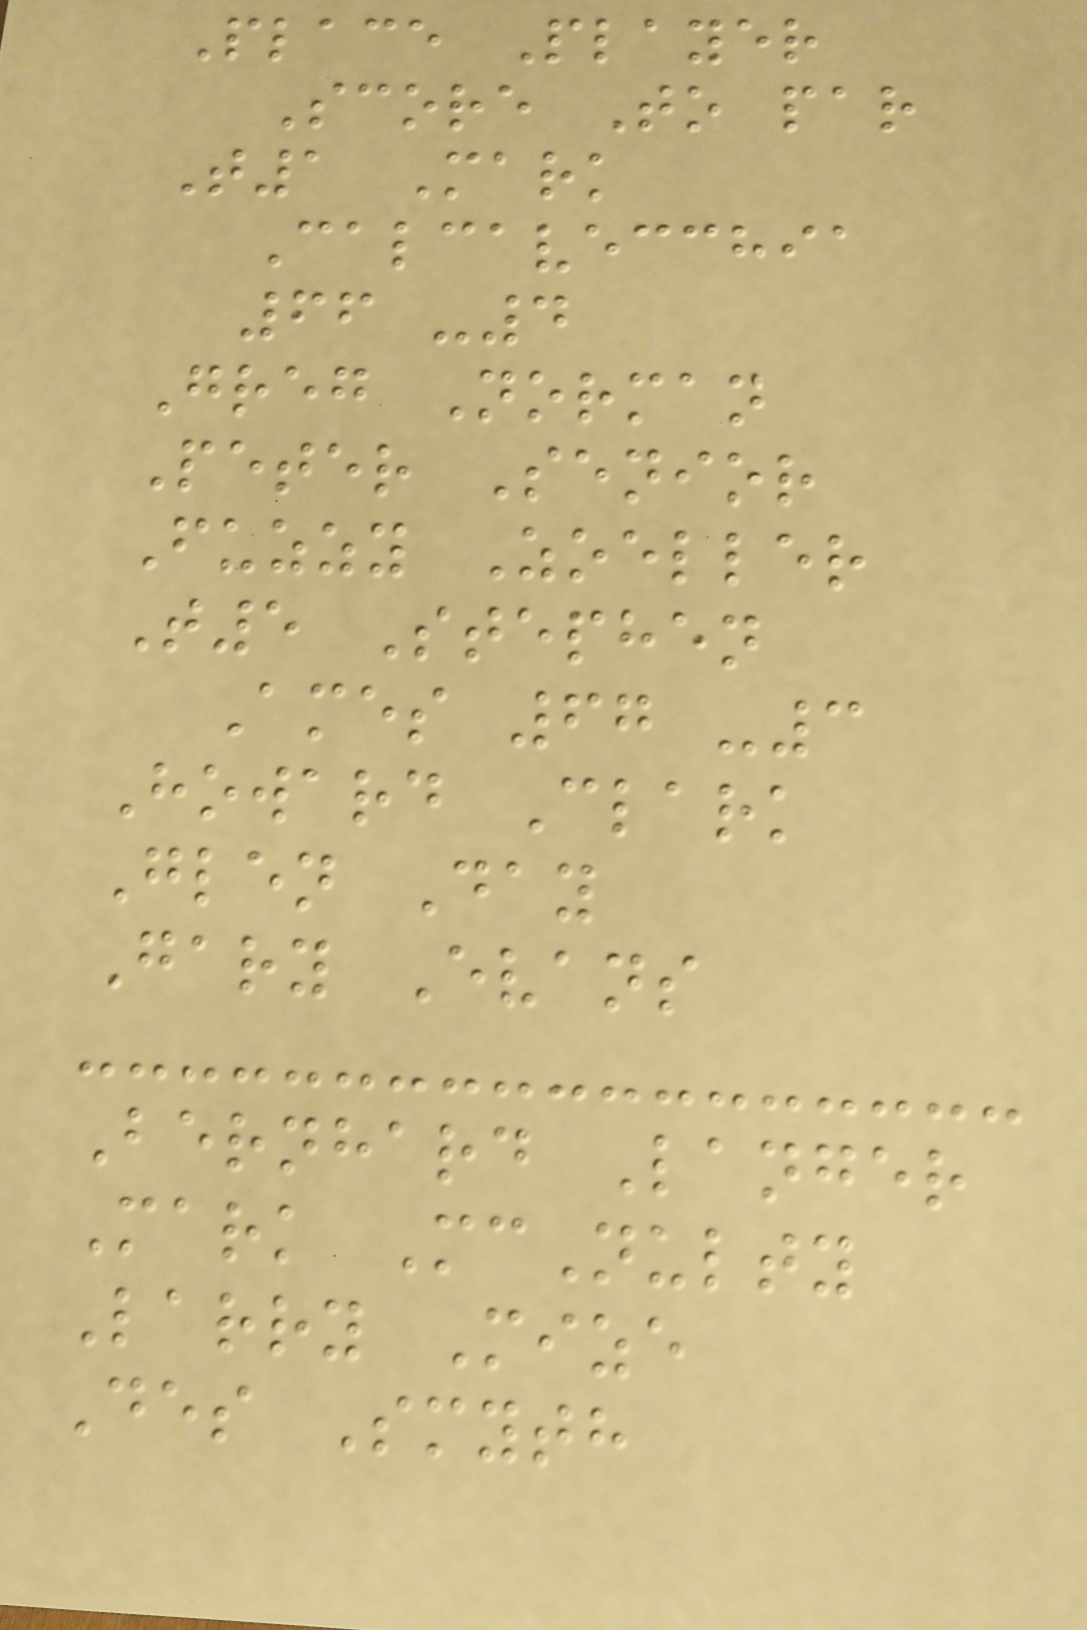Place Player
Score To par
T1 Mark
Calcavecchia
66 -4
Greg Norman
Peter Senior
Fuzzy Zoeller
T5 Stephen
Ames 67 -3
Howard Clark
Glen Day
Gary Evans
Bernhard Langer
Mark McNulty
Larry Mize
Des Smyth
